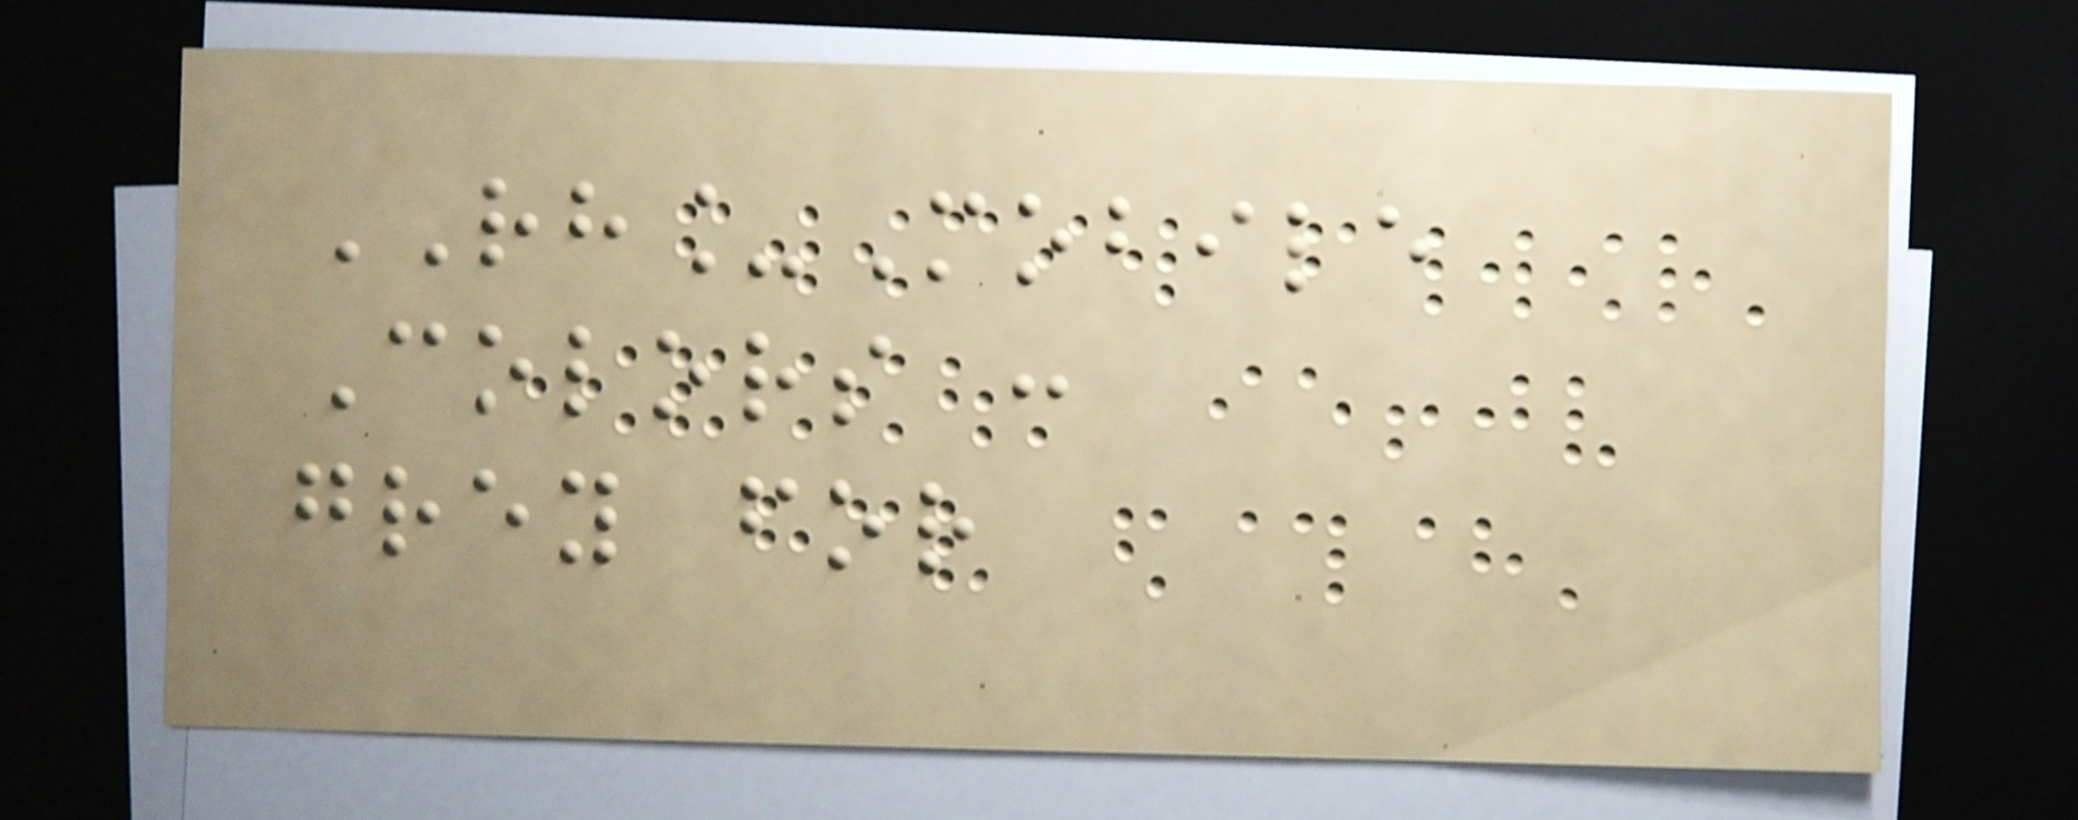RH_Mobile
Colors :
grey for
